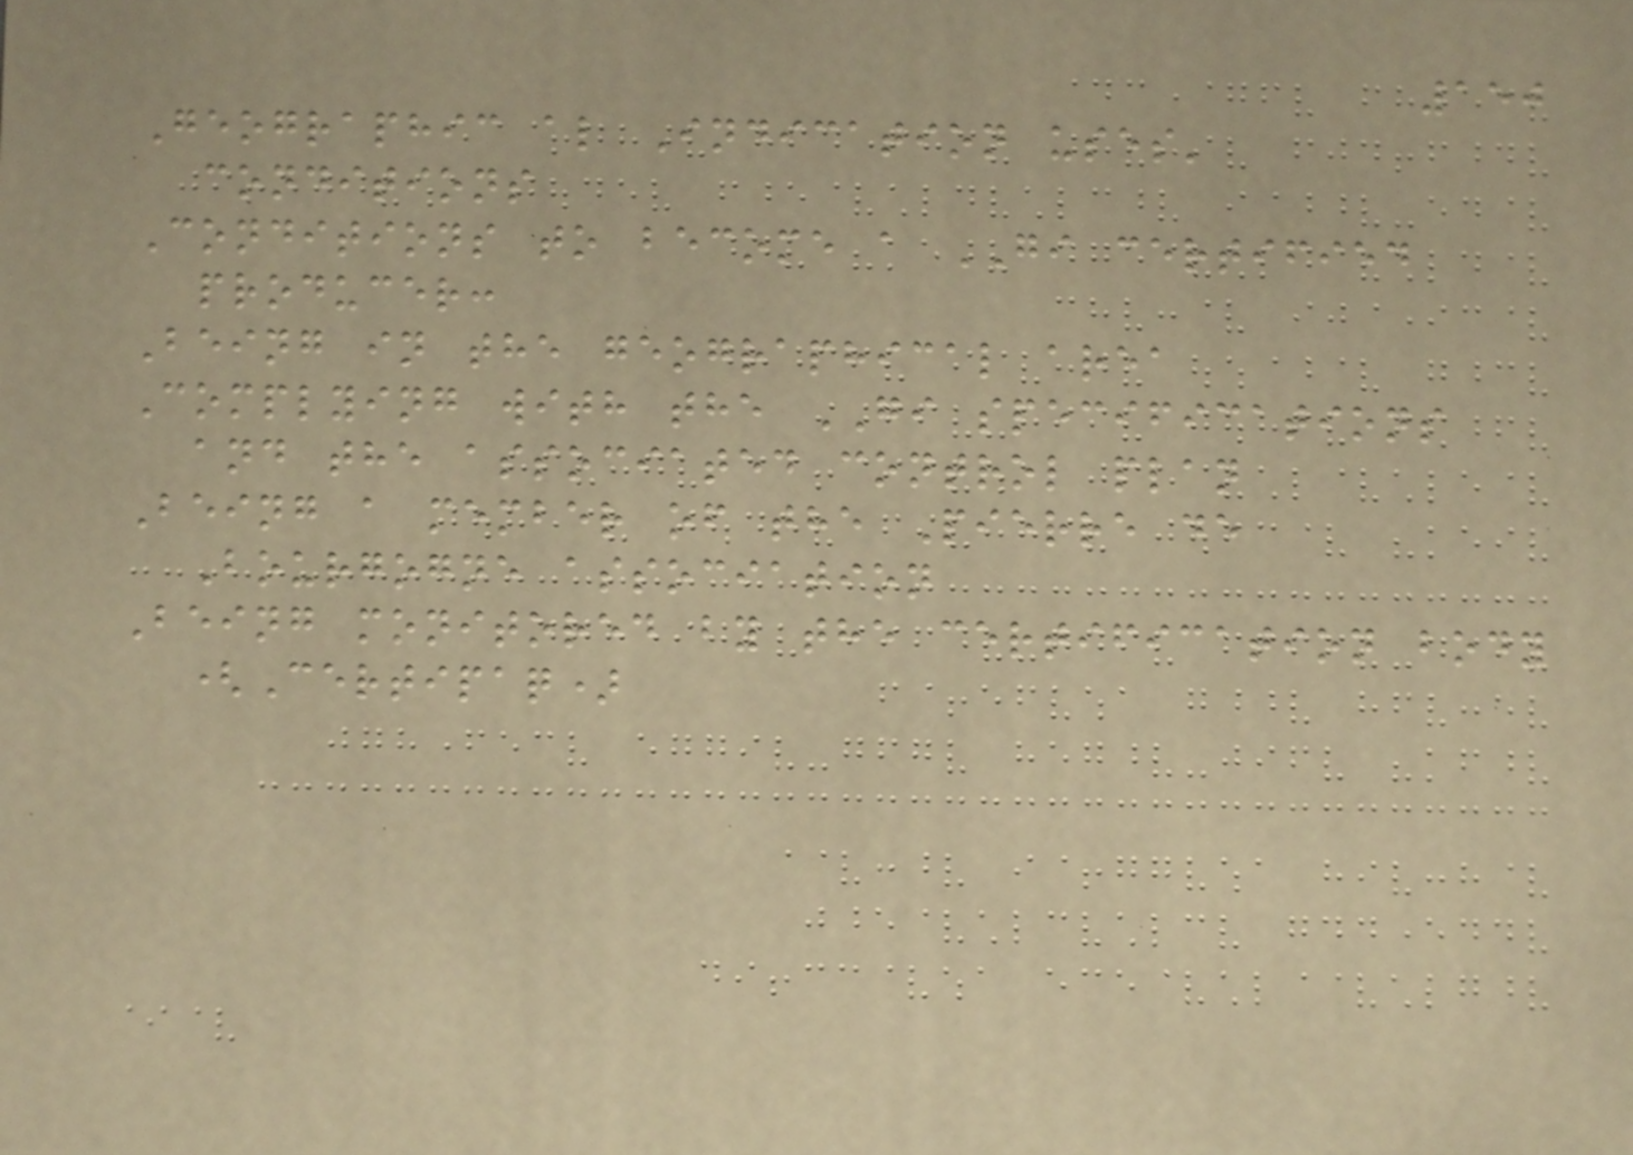150
Geographic al Indication uses'
conditions
Conditions to become a GI certified
producer:
Being in the geographical area
Complying with the GI specifications
and the associated control plan
Being a member of the Pierre de
Bourgogne association
Being monitored by the certification body
(Certipaq)
